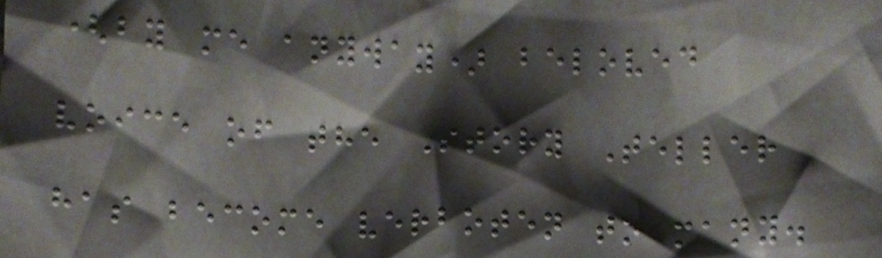(by me anyway) beloved
voice of the Story Teller
has become verboten to many.
